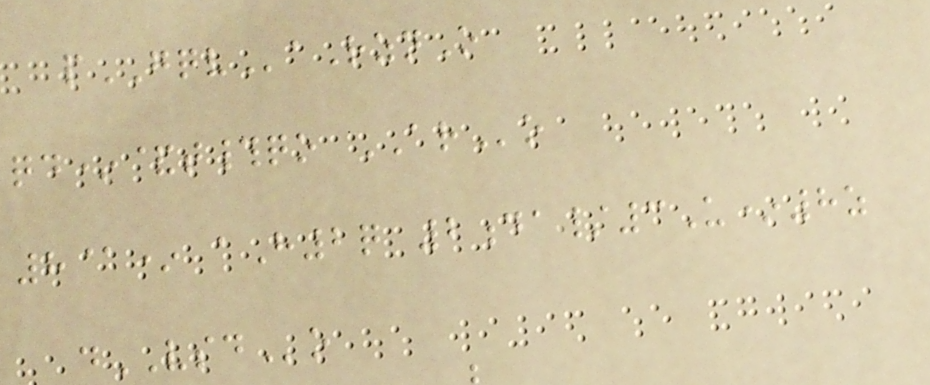pGQVaRznO
qd*&t#qo ARo
8@* aH2q 2da/3U*8z
dVSDo
